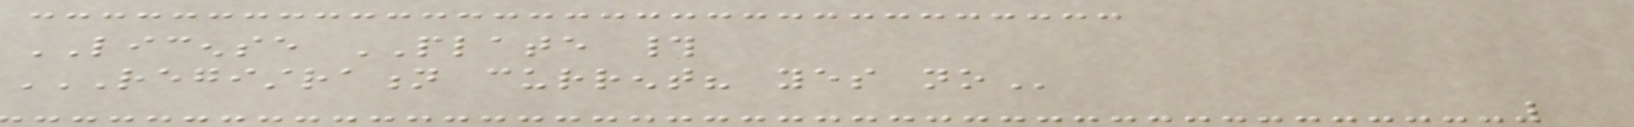LICENSE PLATE #
REGISTRATION CURRENT? YES NO
